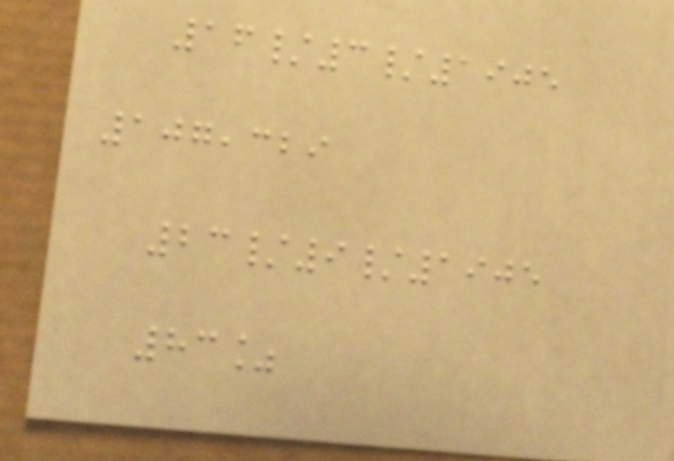16/3/1905
107,329
23/9/1905
83%
